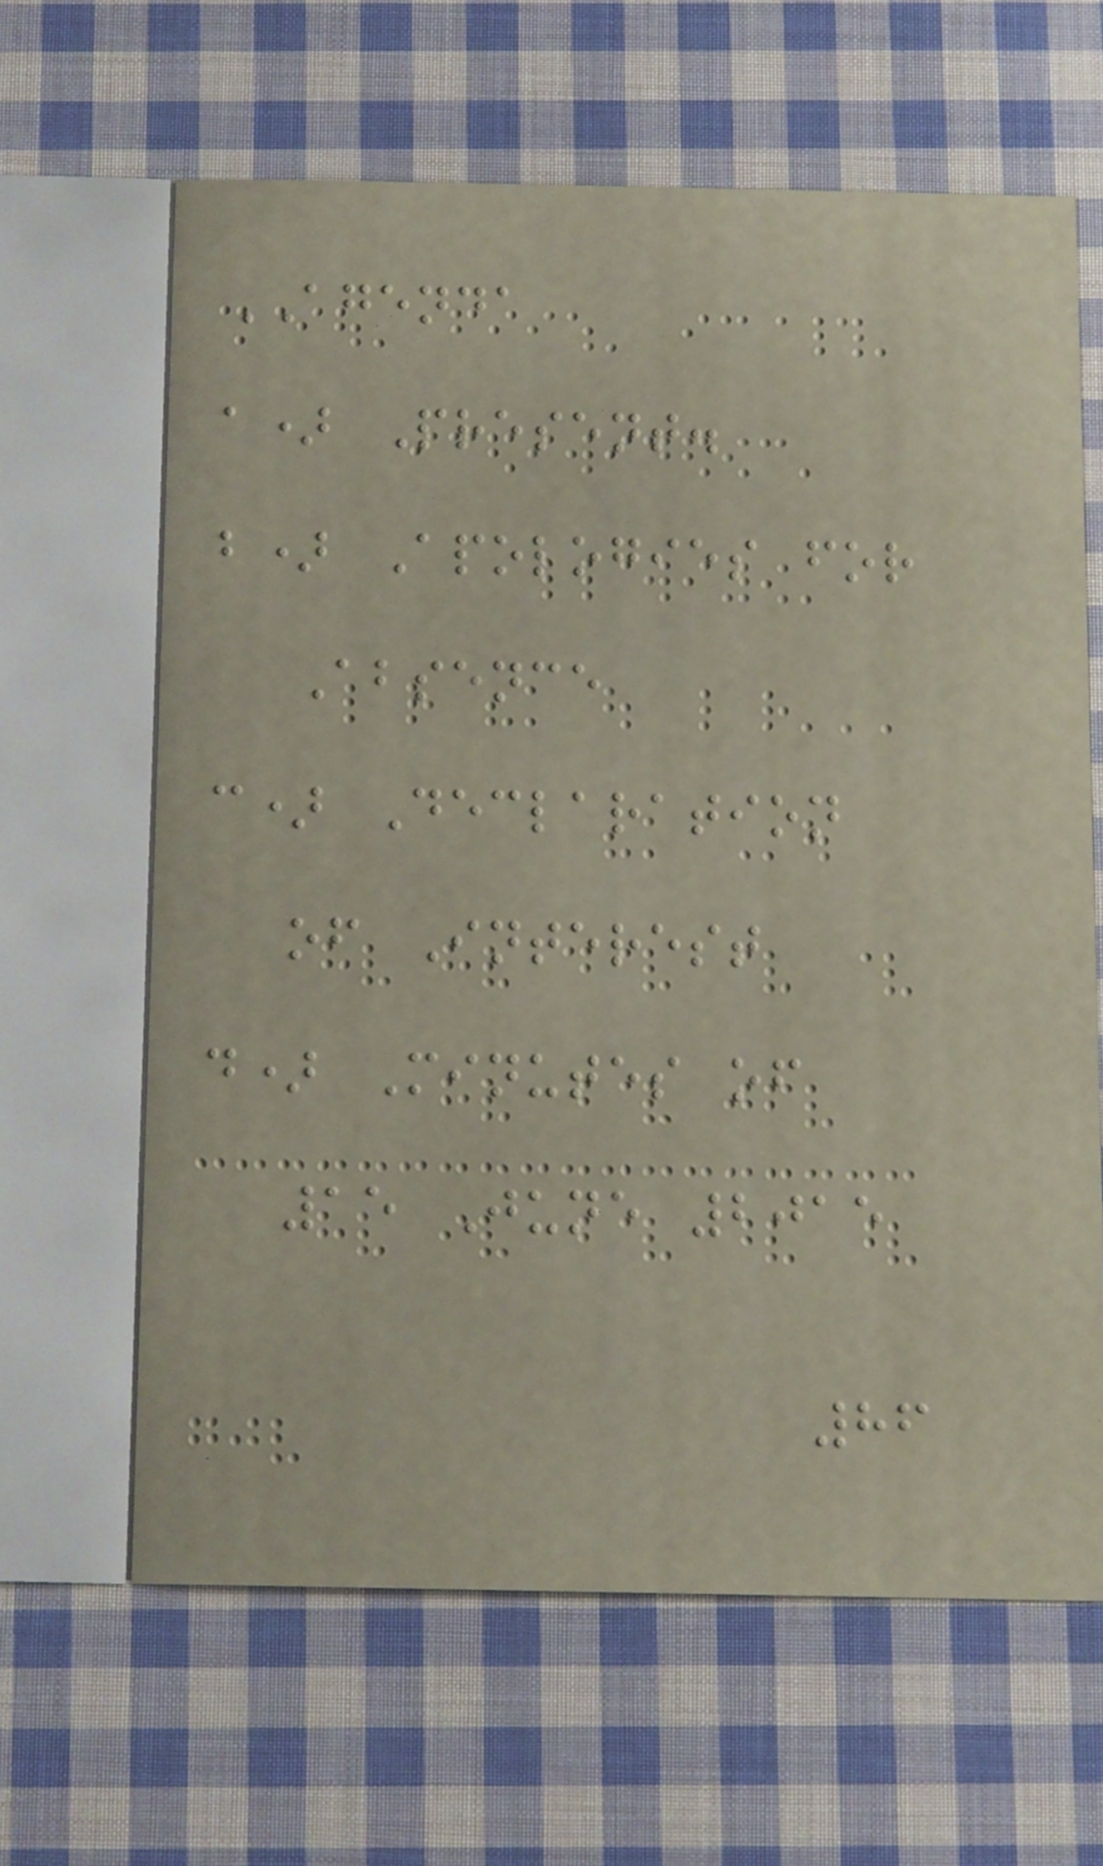AGENDA
a) Present.
b) Apologies for
Absence
c) Declaration
of Interest
d) Minutes of
15 June 2015
86
